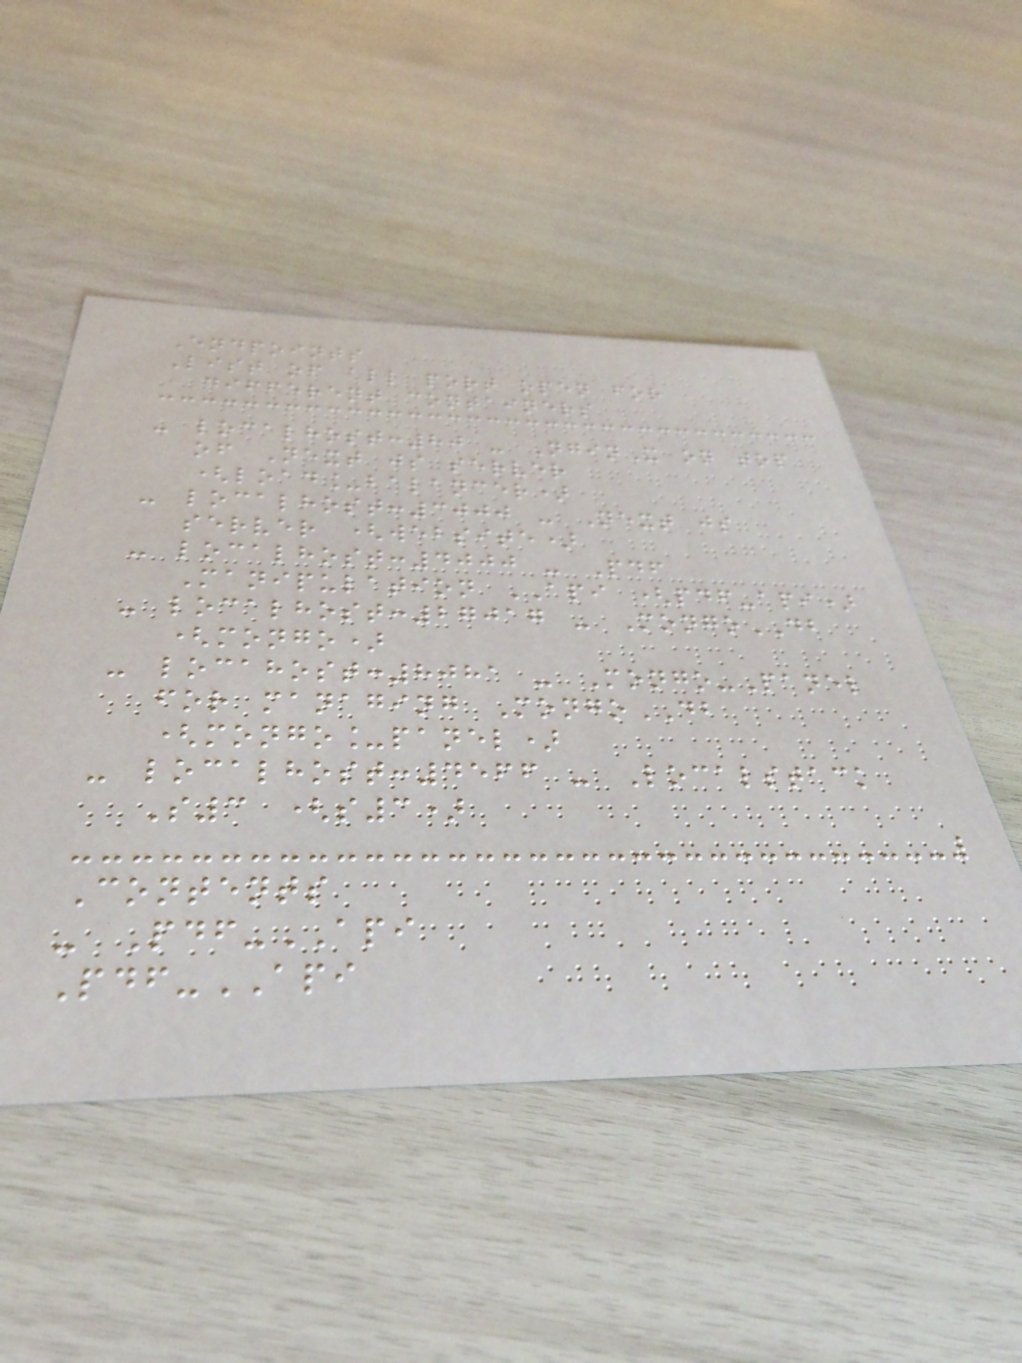Endpoints
List of all port open for
different containers
- localhost:80 - NginX on top
of Next js server
(load_balancer)
- localhost:3000 - Next js
server (website)
- localhost:4000 - Pdf
Manipulation API (pdf-api)
- localhost:27017 - MongoDB
(mongo)
- locahost:8081 - Mongo-Panel
for managing MongoDB
(mongo_panel)
- localhost:4566 - Localstack
S3 (s3)
Contents
- Pdf-API
Pdf-API
